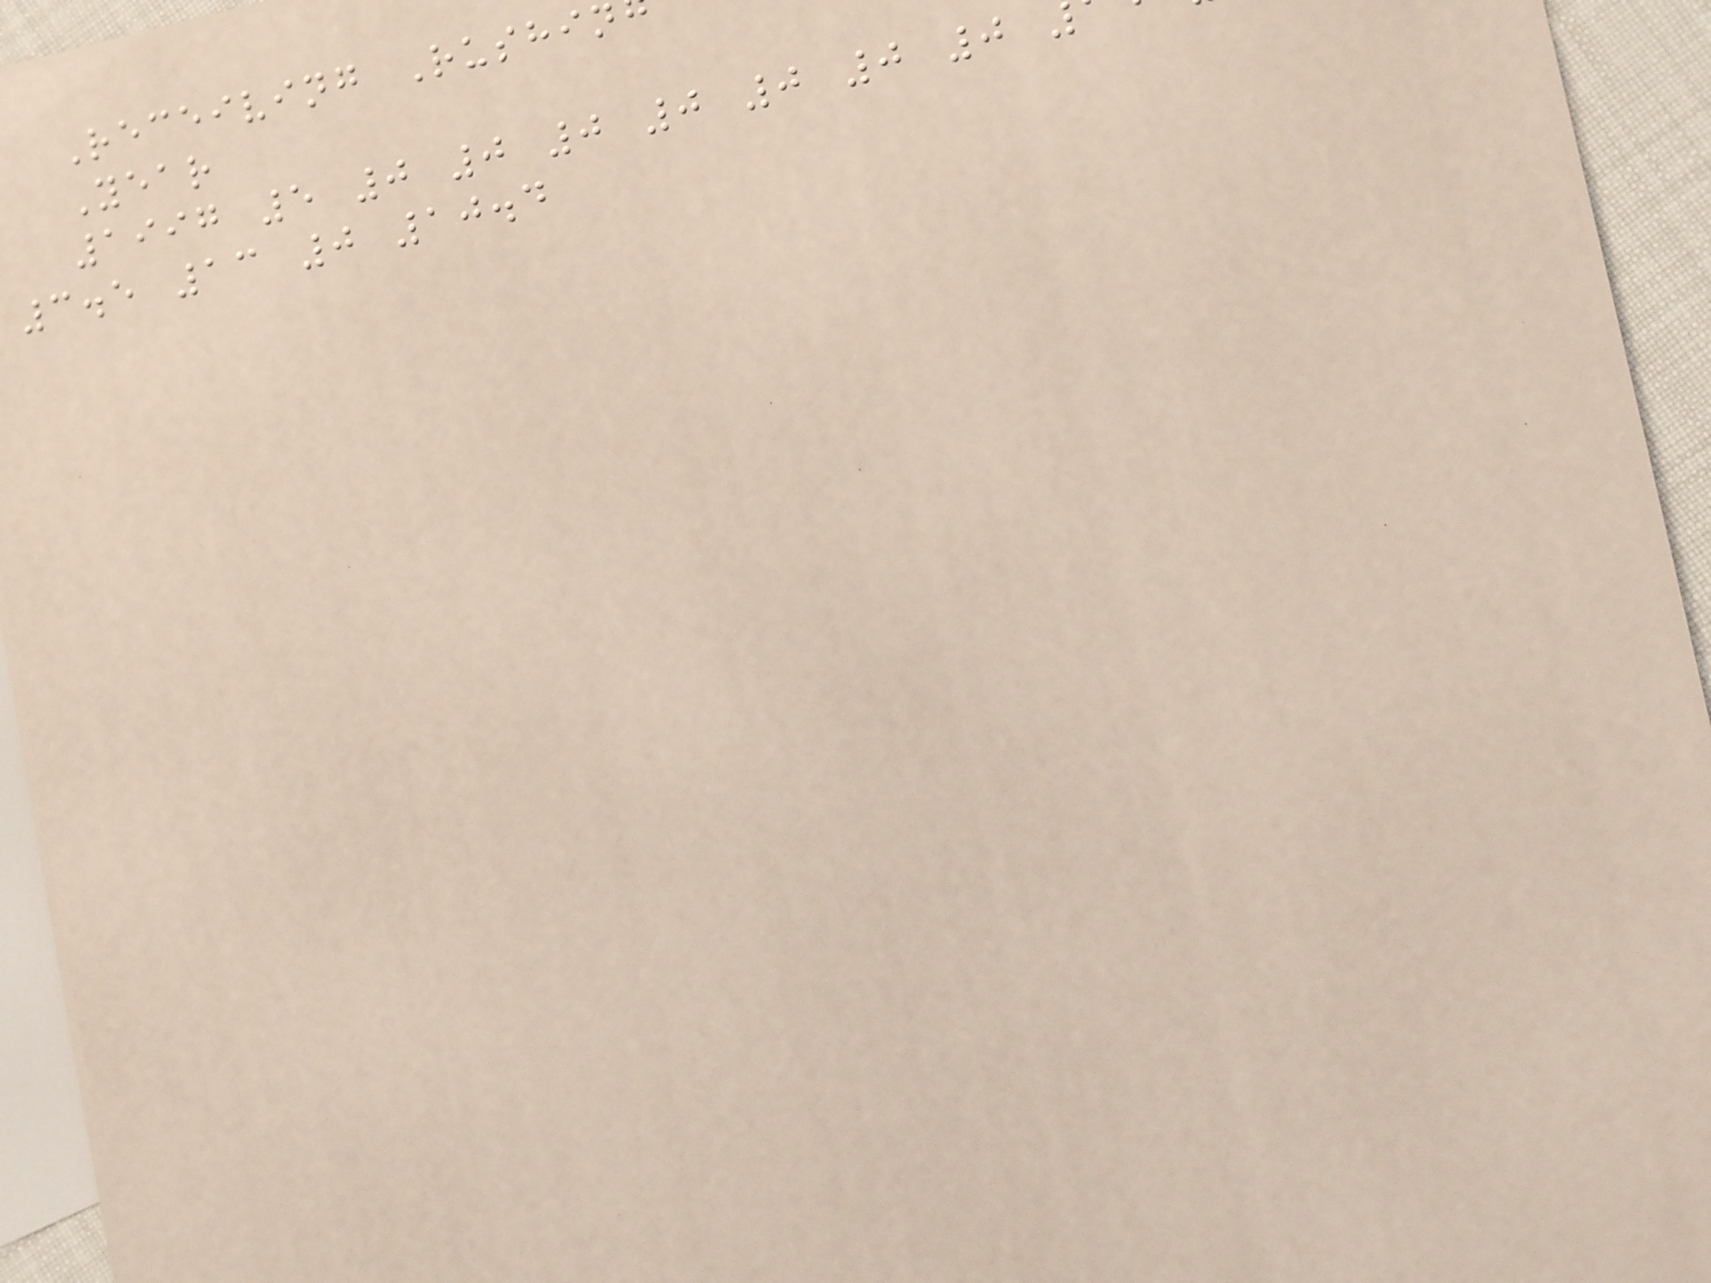Receiving Rushin
Year
1997 5 0 0 0 0 0 0 0
3.5 13 0 10.4
